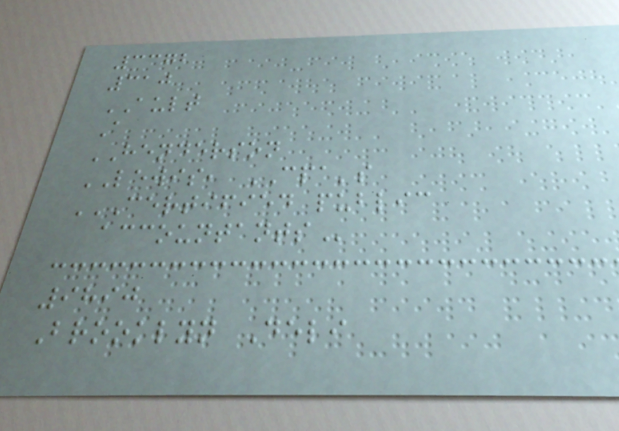3372
310
AULT
A
HENDERSON
LEWIS, CPA's
CERTIFIED PUBLIC
ACCOUNTANTS
9890
Brooklyn Deli
